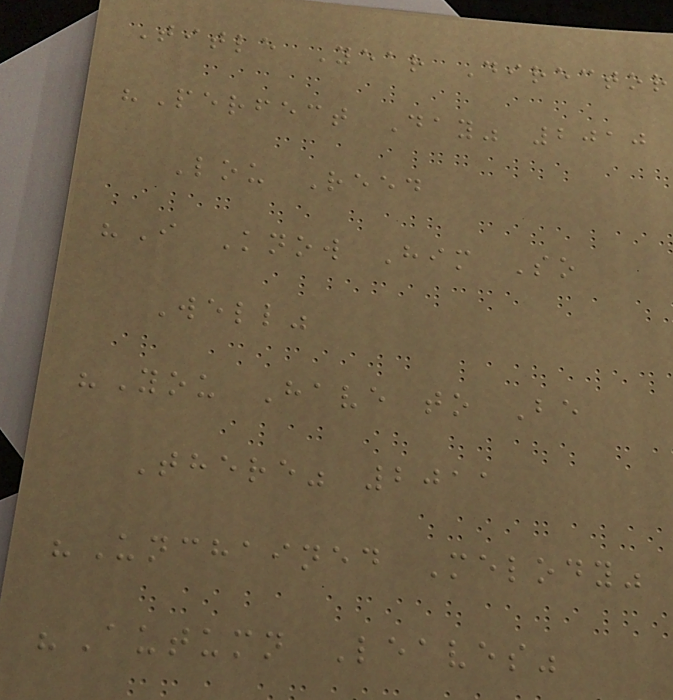Title Year Director
"Perfect Day" 2010
Lou Reed
"I Know Him So
Well"
"You Have to Be
There" 2011
"Unchained Melody"
"Autumn Leaves"
